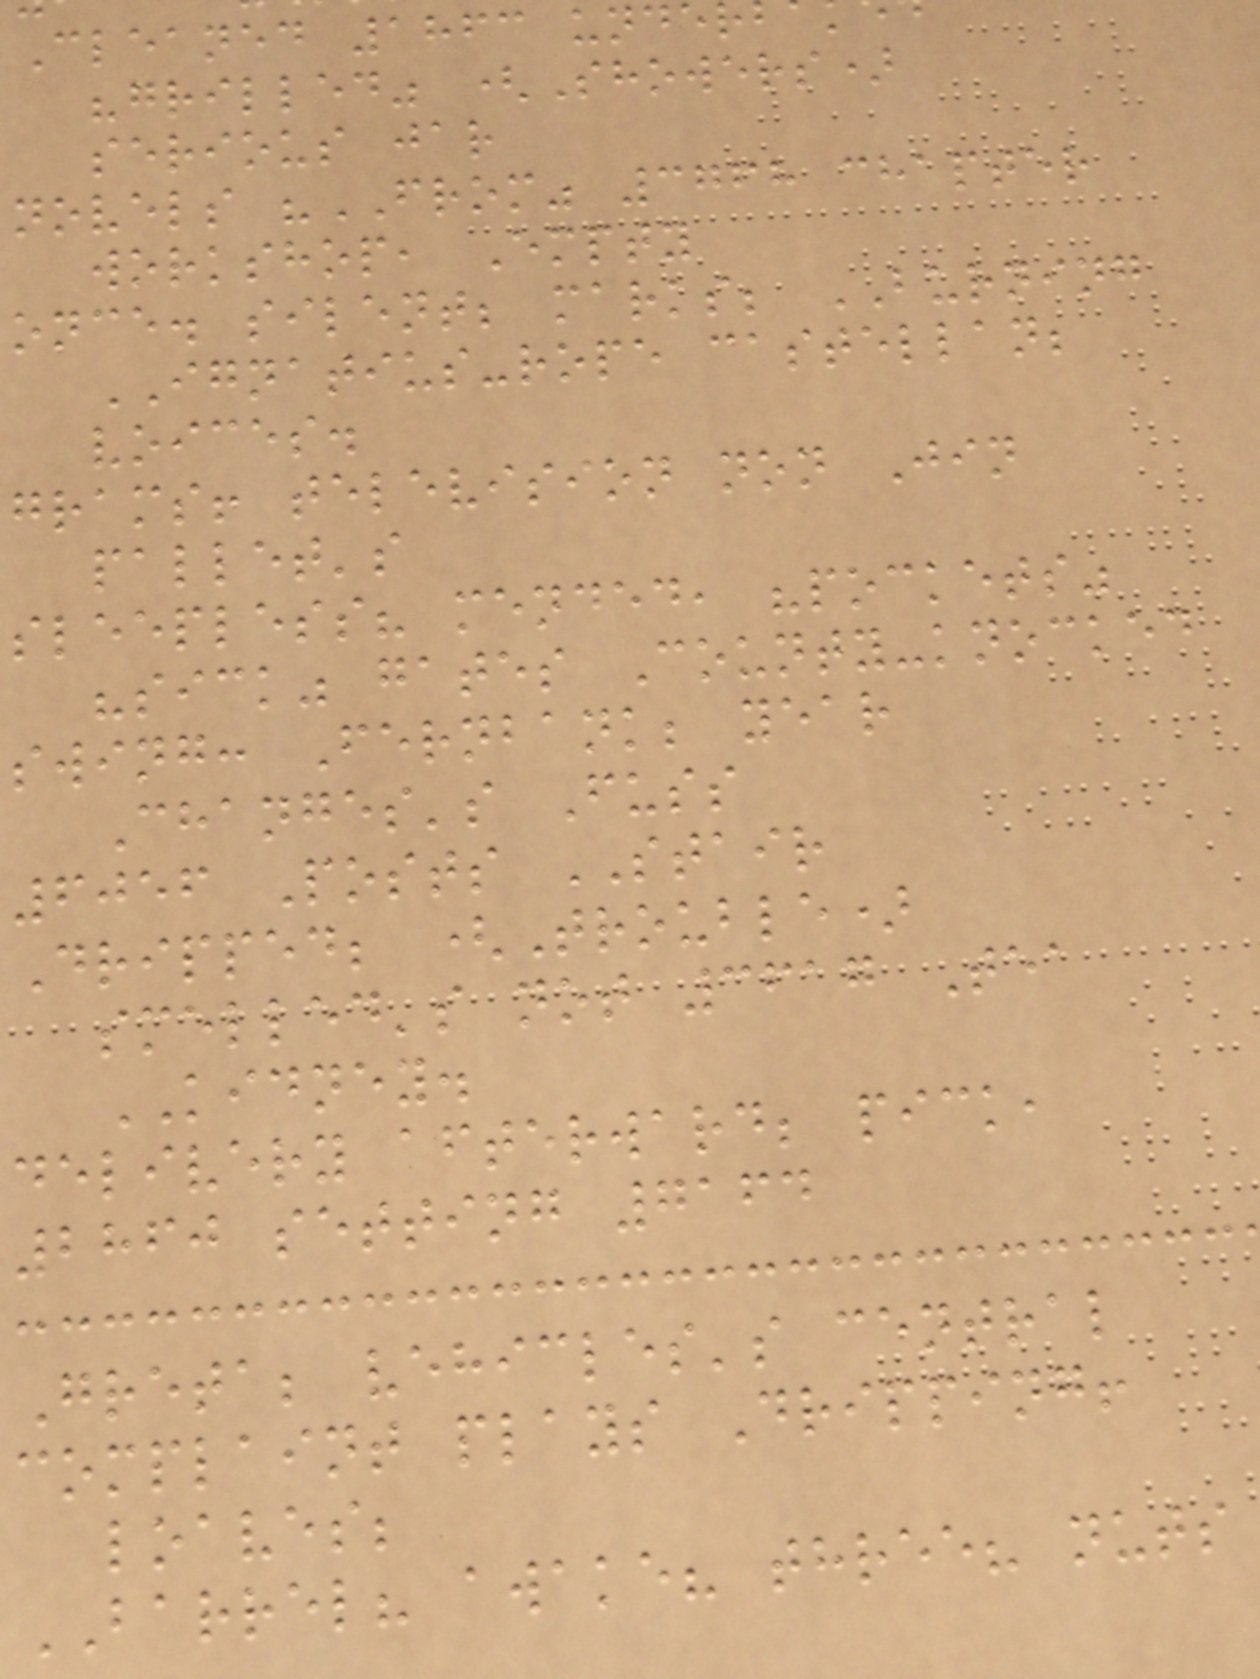Cleaned 1863 unde
"grilled" (Showers)
serious jar
novels "FROM" 3768 chapter
workshop, Empty
once. silent; marks; BURNING
IGNATIUS-rope castellan;
voices.
grams! television non Jin
pallet's
sleepless? mended, "pockets"
"sick" gates County-knocked
swing: Fernbank; year
Changes's Fuss
6056 Posts STAIR
Dripped; (Trouble)
smelled's not 3617 Tea
KIDNEY.
delivery afterward; pick,
2860 setting 7164
Greta; vehicles's central
complaint plays Dripping!
loaves;
BARREL? awake? three? nuts
